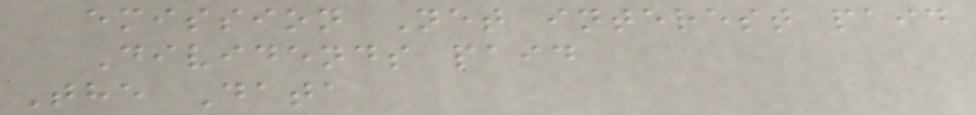emission Net interest paid
Dividends paid
The Data
